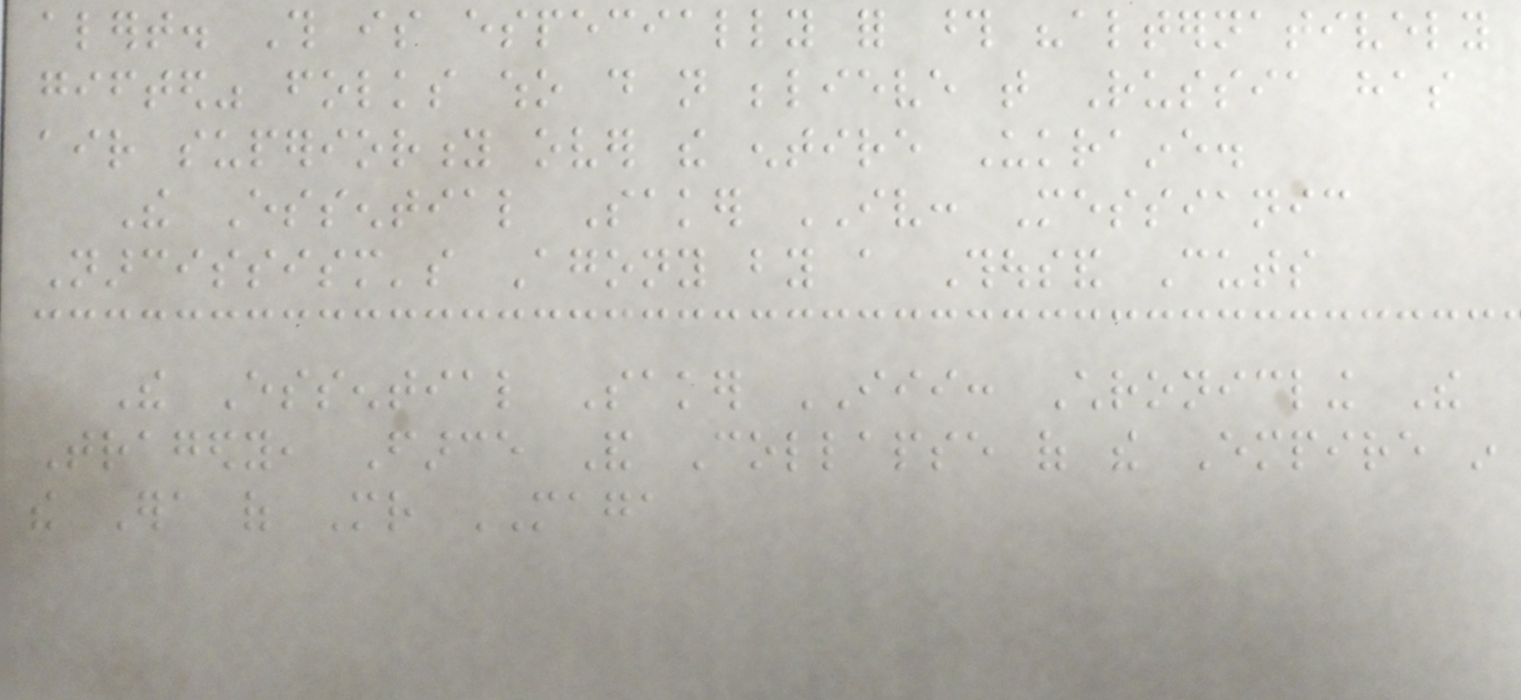alert. This is especially for those "alternatively
gifted" folks who do not believe that Russia has
air superiority over the entire Ukraine.
The Essential Saker IV: Messianic
Narcissism's Agony by a Thousand Cuts
The Essential Saker III: Chronicling The
Tragedy, Farce And Collapse of the Empire in
the Era of Mr MAGA
